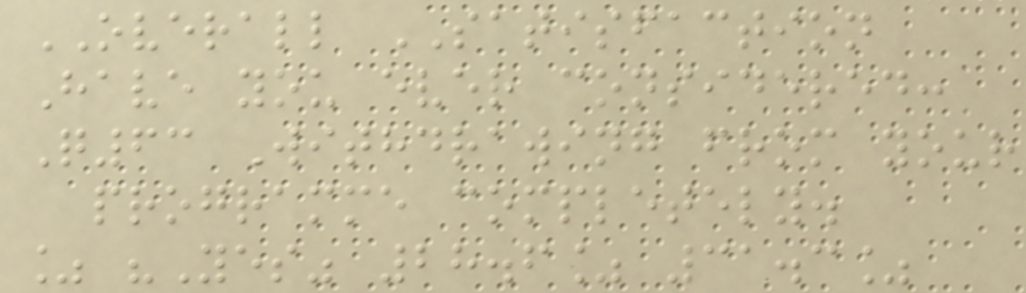OVERALL SATISFACTION
Have you ever considered:
Q63 Withdrawing from your
programme completely.
% "Yes" 28.6% 31.3%
